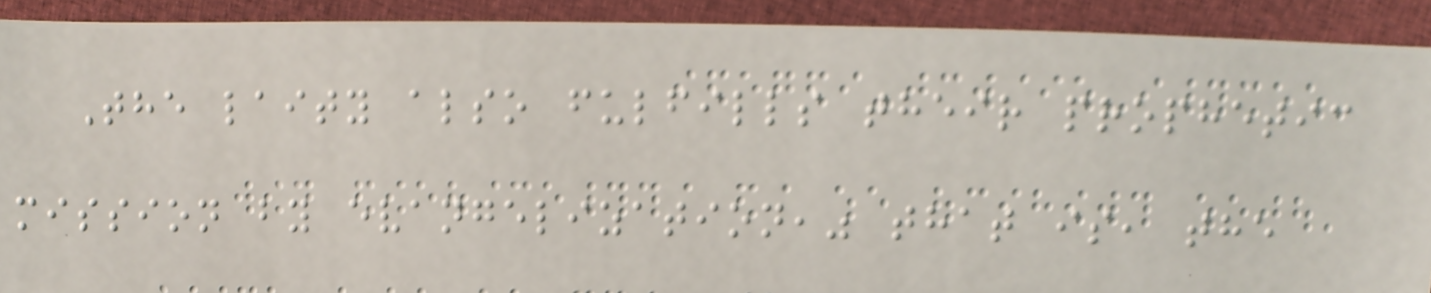The laity also fulfills their prophetic
mission by evangelization," that is, the
